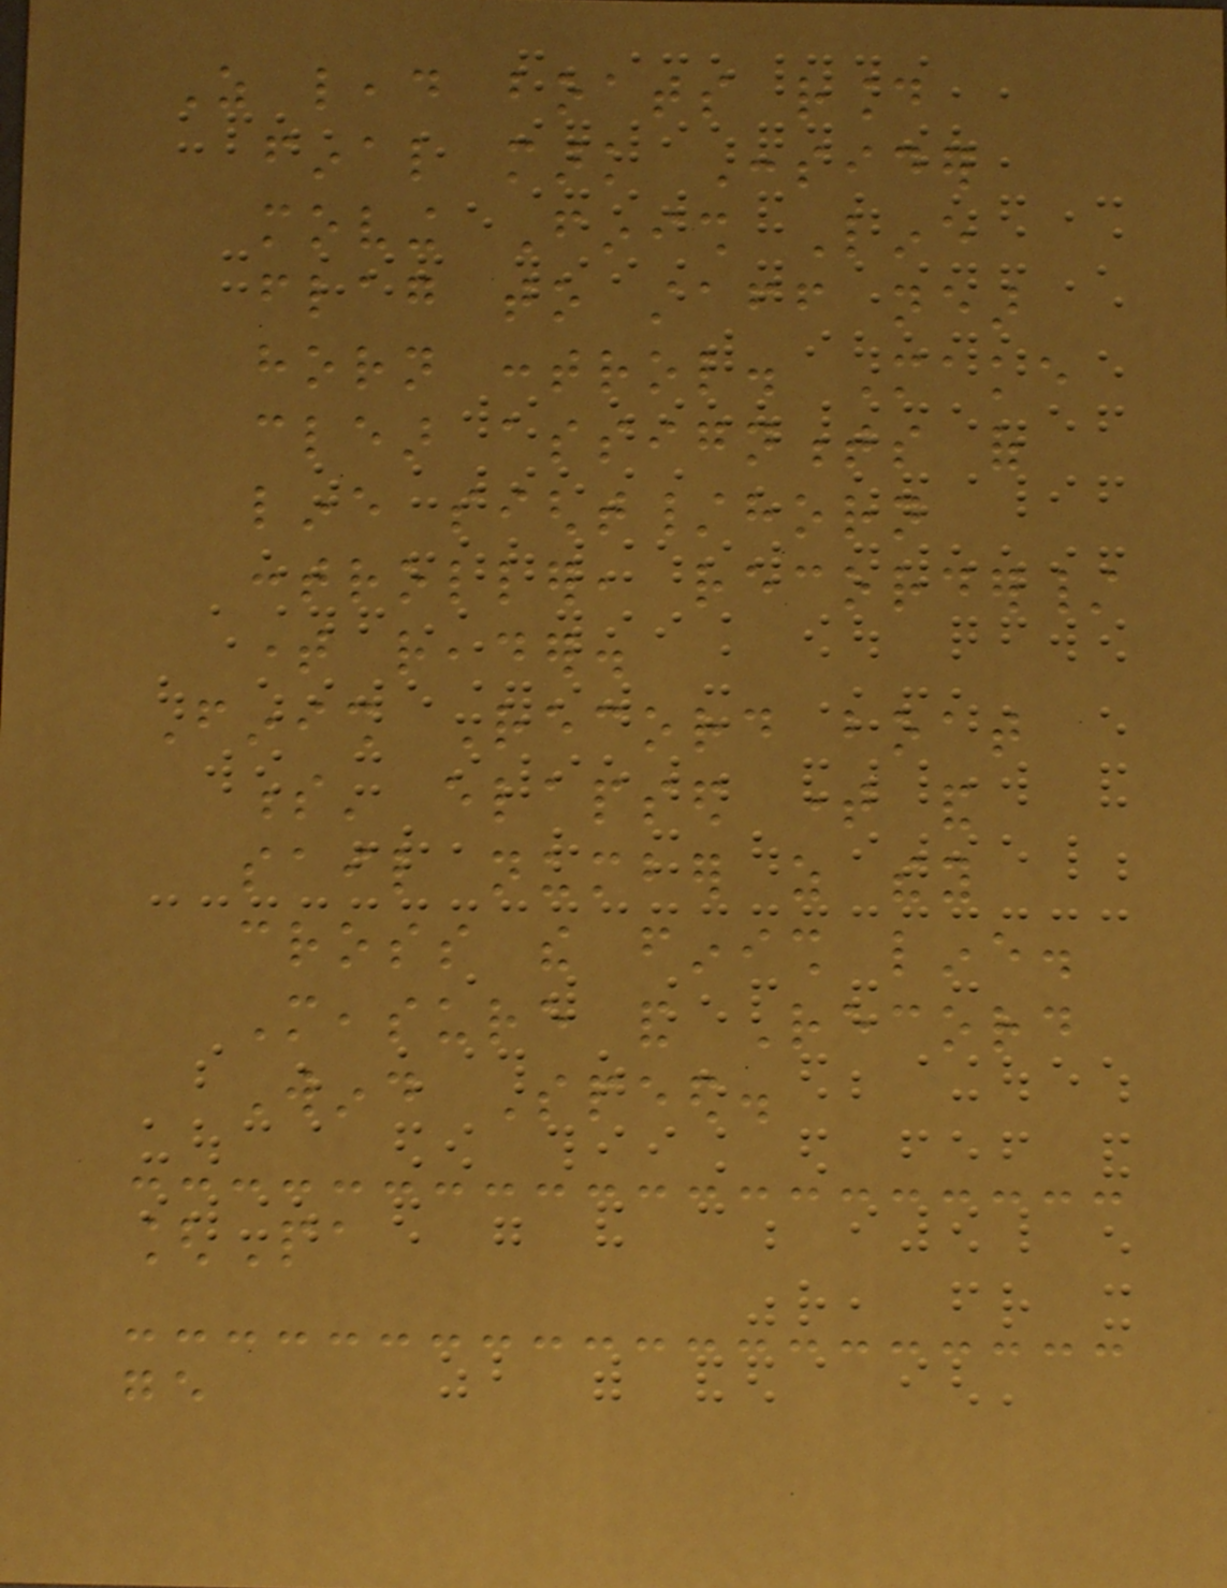As lead boats round
final mark Consider
moving Finish Line
flag to staff near
horn control. Make
clear assignments of
line sight/horn
controller, recorder/
time reader.
Finish Record boat
s' elapsed time and
sail number as they
cross the finish line.
Measure and Record
Wind Speed.
[Pa
ge
